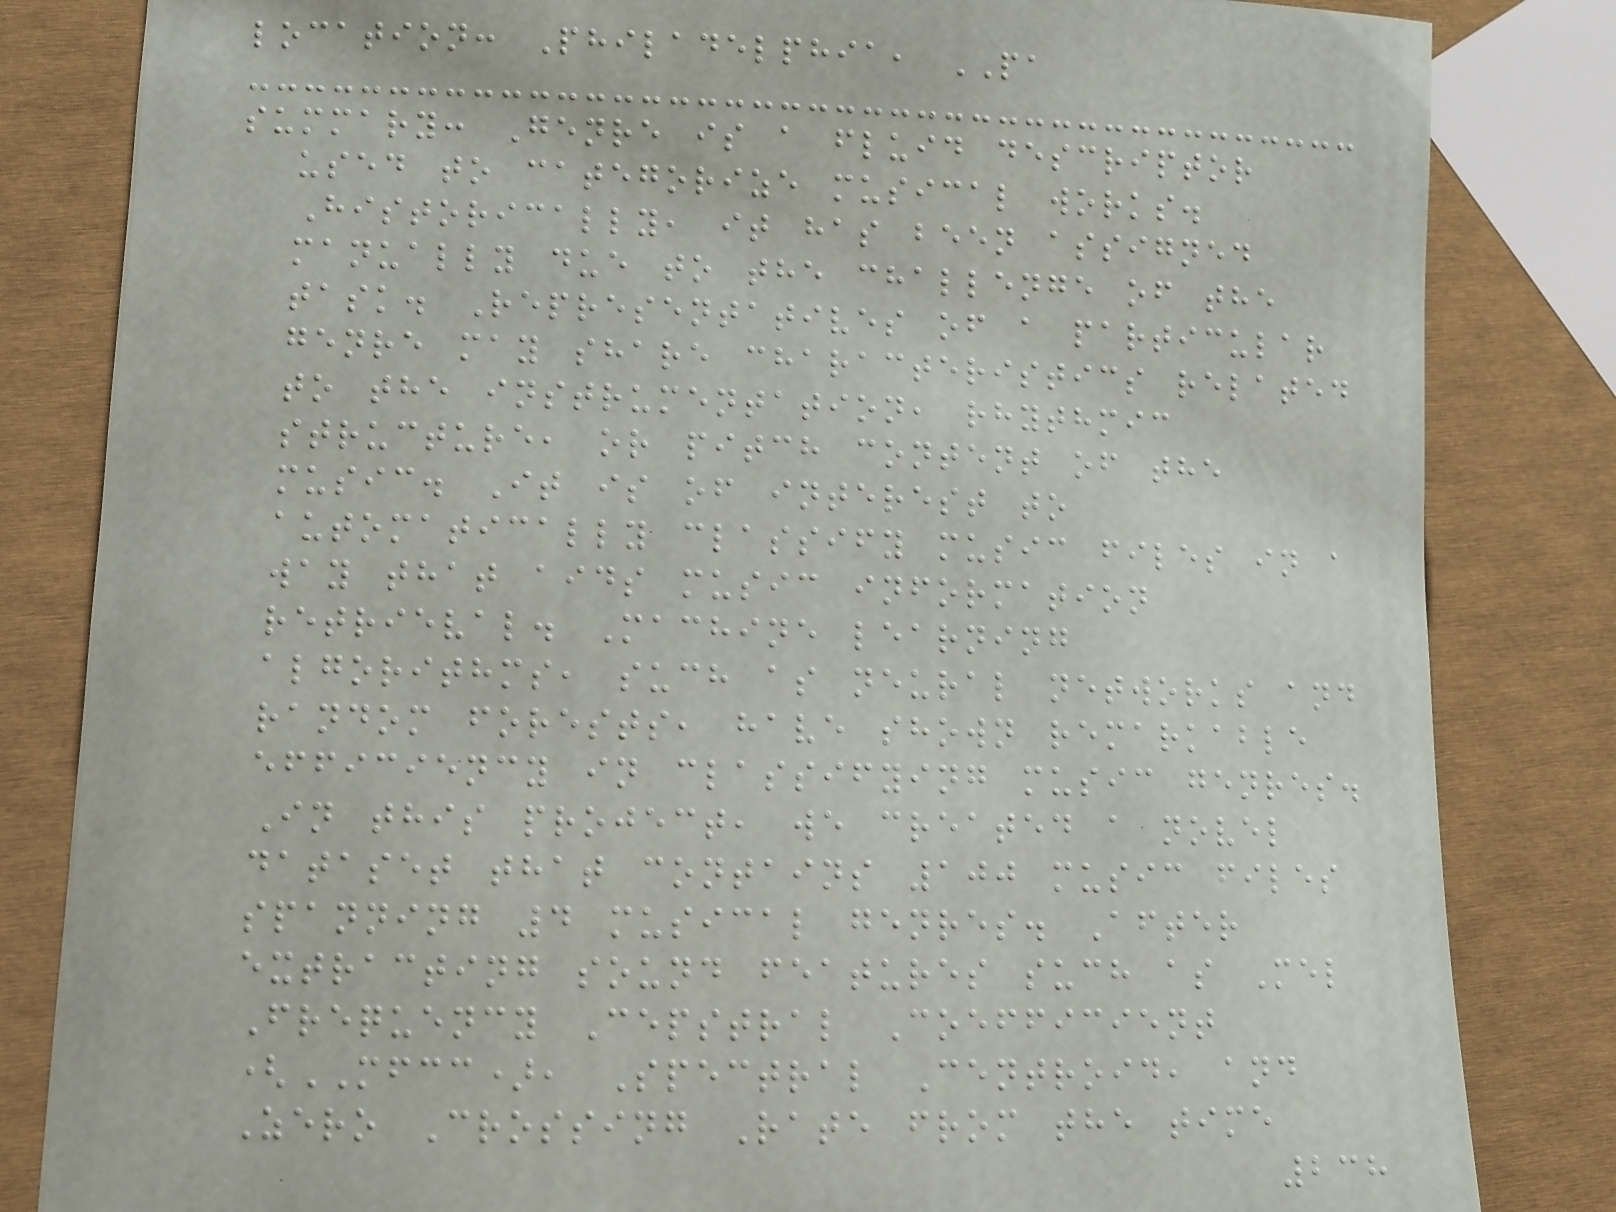location: Philadelphia, PA
summary: Genre is a fluid descriptor
used to categorize musical works.
Historically, it has been assigned
manually due to the challenge of the
task. Representatives of a particular
genre may share characteristics related
to the instrumentation, rhythmic
structure, or pitch content of the
music. It is of interest to
automatically classify music files in a
way that aids music information
retrieval. Machine learning
algorithms, such as neural networks and
random forests, have shown remarkable
efficiency in classifying music genres.
In this project, we created a novel
dataset that contains 100 music files
spanning 4 musical genres. After
extracting sound features such as Mel
Frequency Cepstral Coefficient
(MFCC), Spectral Centroid, and
Zero Crossing Rate from the time
238
